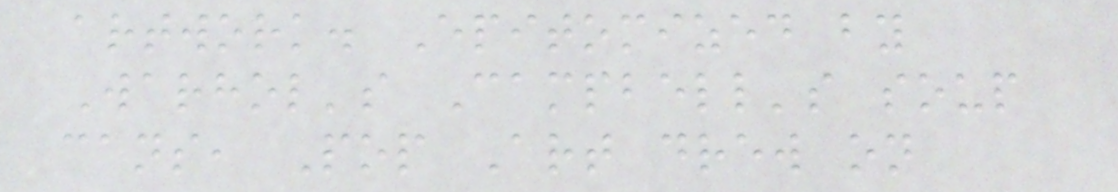artwork. Epitomized by
Warhol's Campbell's soup
cans, Pop Art drew on
